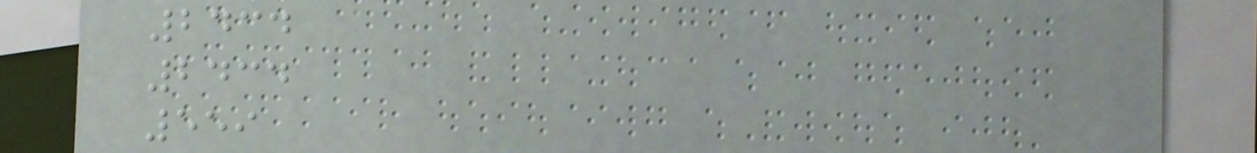2434
2434
559
